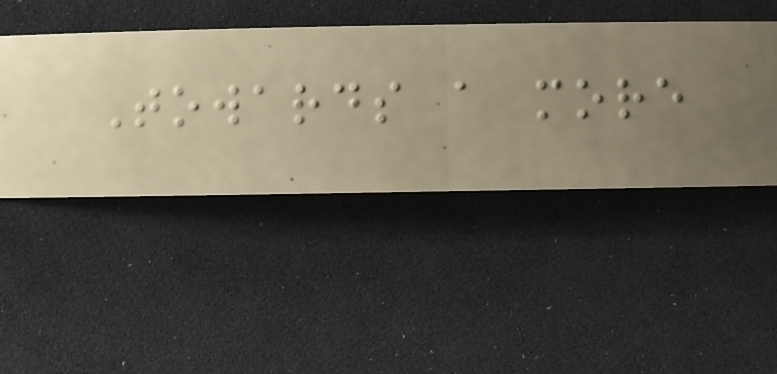Towards a more
